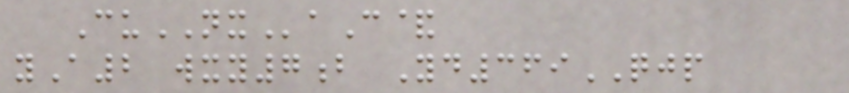CuNXaC&
yA2 wxy7b Yd369QJP
